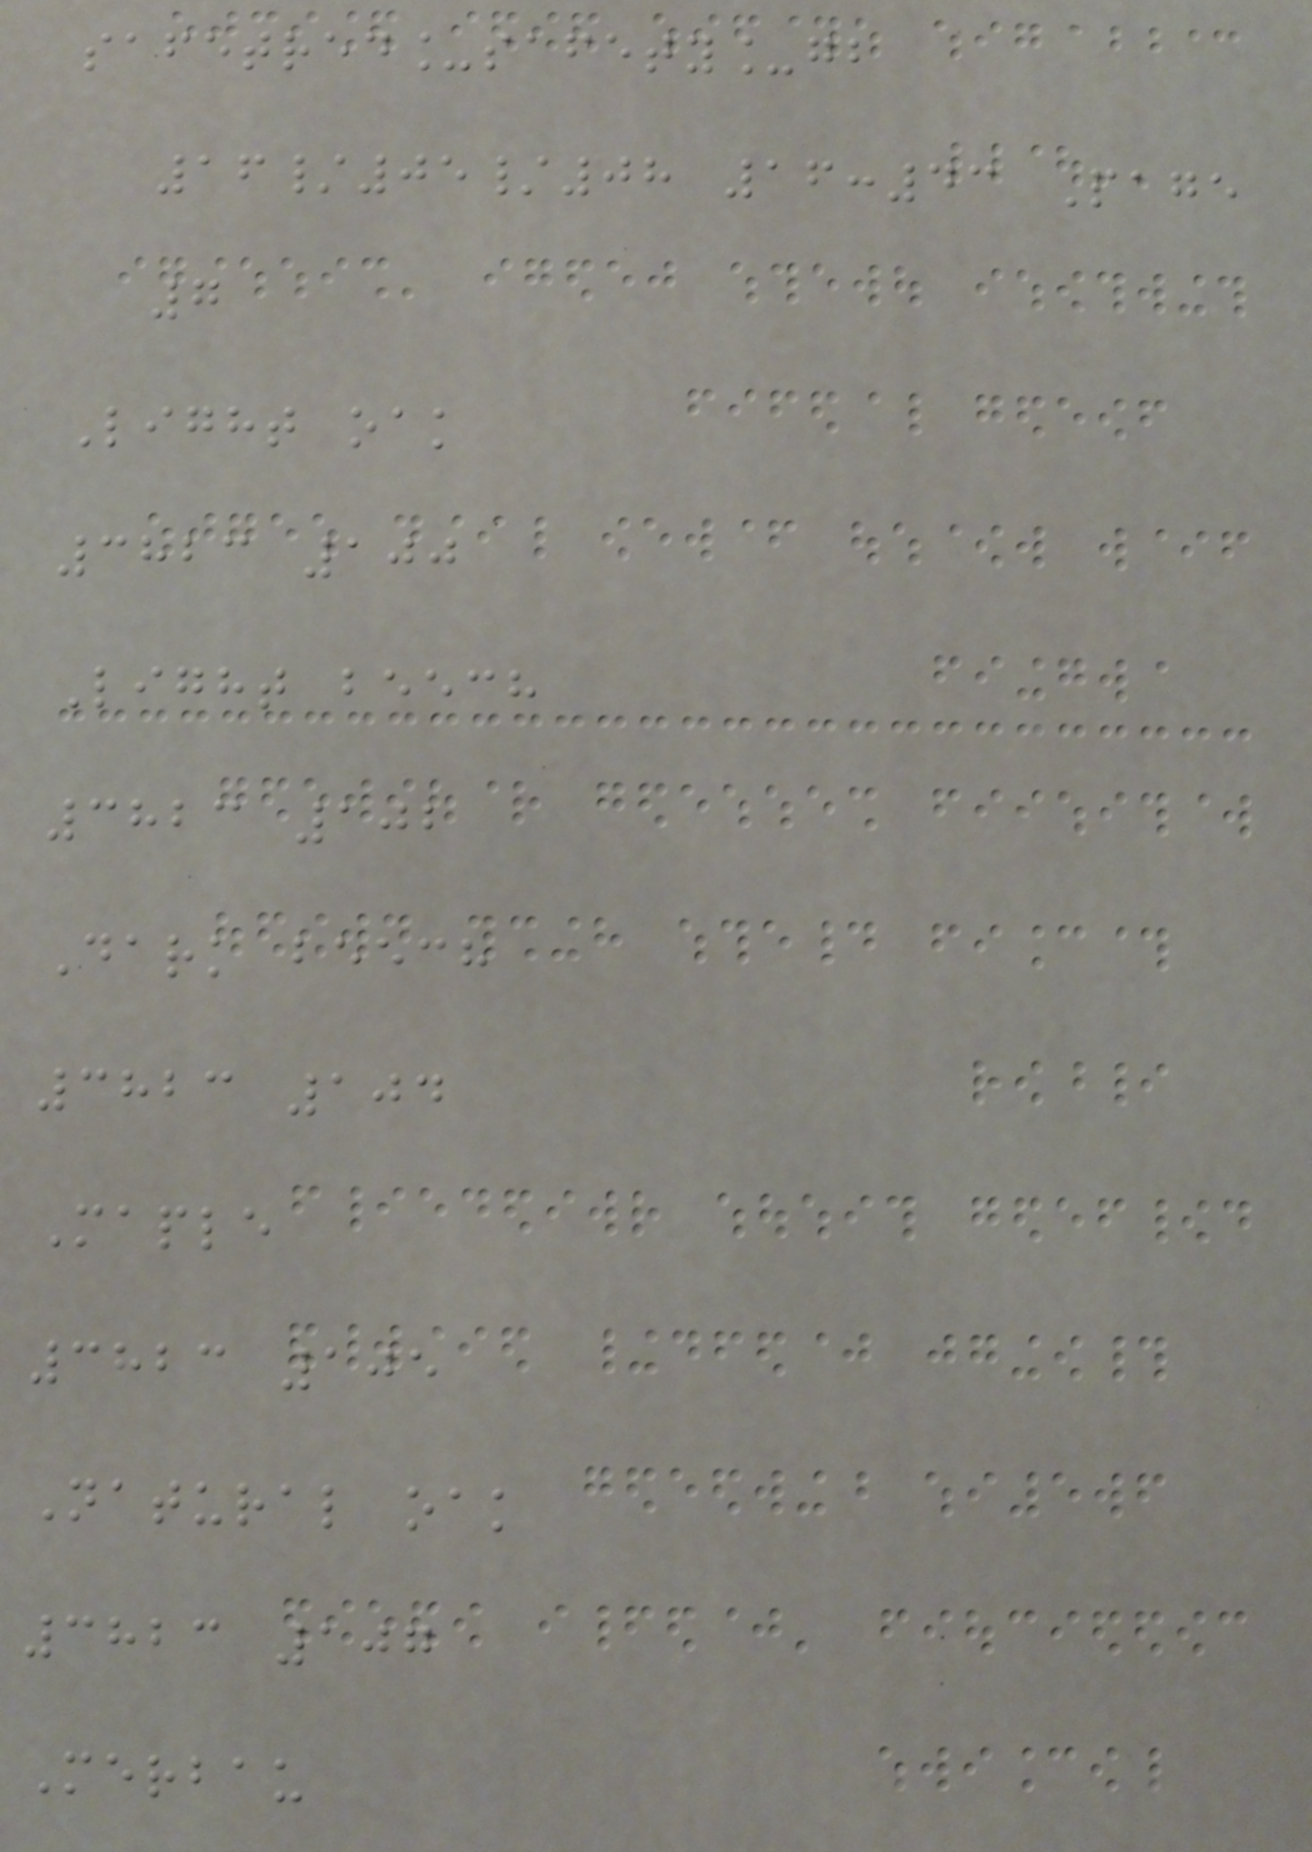safetred_safety_gb
16/05/08 16:43 Page
7
Light oak
3823 100
Light beech
3823 102
Dark beech
3823 104
Maple
3823 105
Natural oak
3823 107
Merbau
